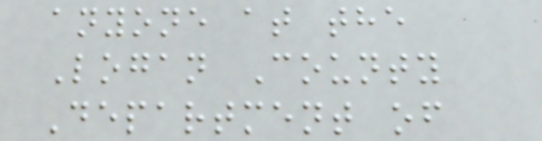anyone at the
Logan County
Department of
